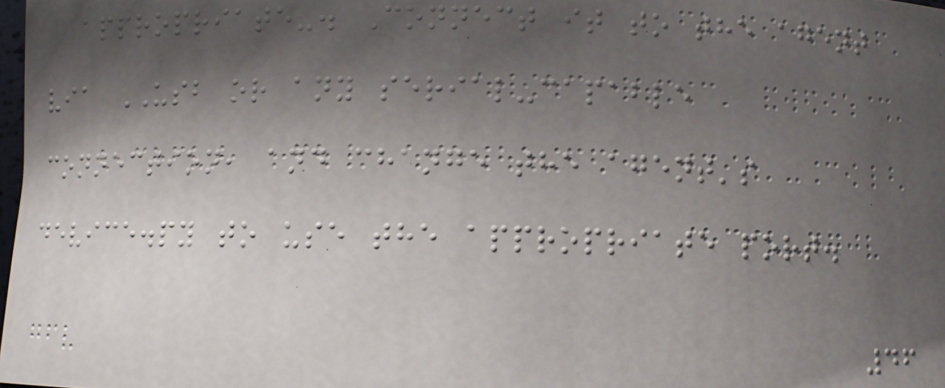appropriate-. Connect it to the agent
via USB or any serial-capable
connection, and change the agent's
device.py to use the appropriate port.
46
